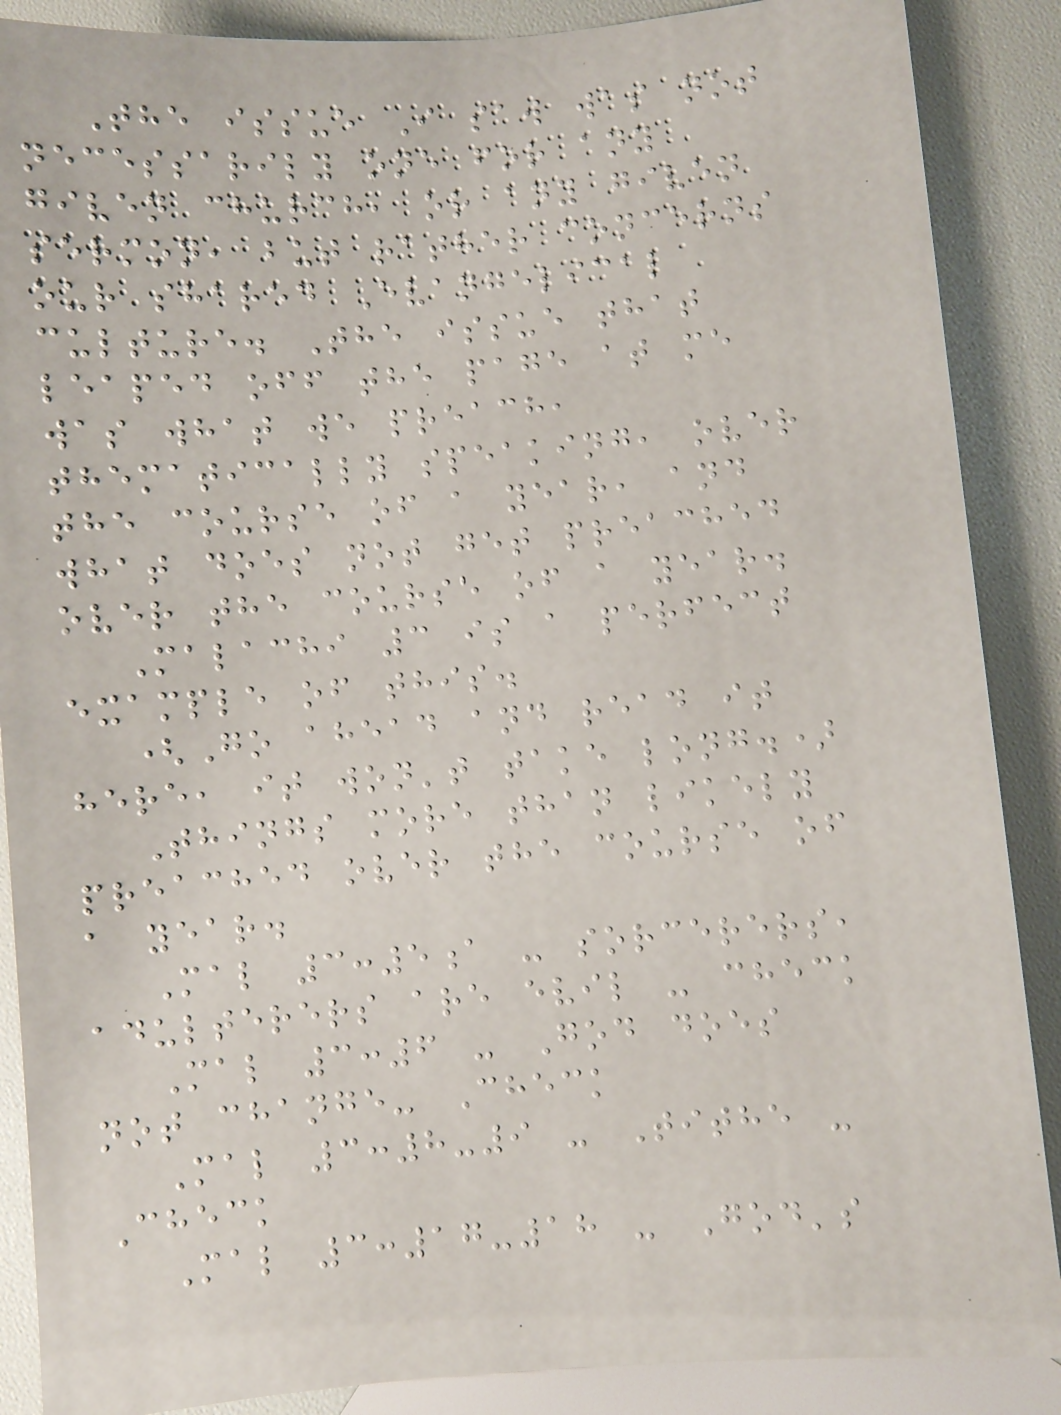The issue I saw was not
necessarily one for any
given church, or any given
sermon, but rather concerns
our shared Evangelical
culture. The issue that
leaped off the page at me
was what we preach,
thematically speaking, over
the course of a year, and
what does not get preached
over the course of a year.
Malachi 3 is a perfect
example of this.
(Go ahead and read it
here, it won't take long.)
Things more than likely
preached over the course of
a year.
Mal 3:5a - sorcerers,
adulterers are evil - check
Mal 3:6 - God does
not change- Check
Mal 3:8-9 - Tithe -
Check
Mal 3:17-18 - God's
